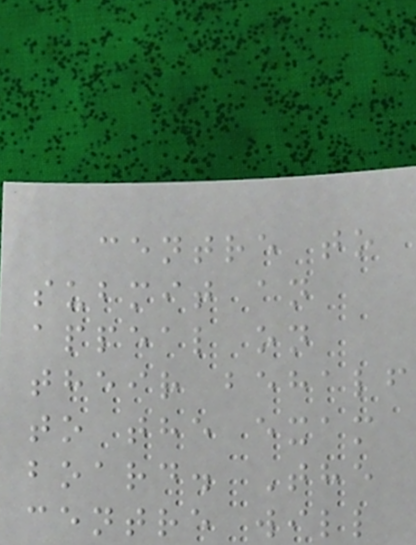centre to
submit an
appeal on
their behalf
to the exam
board. The
centre will
